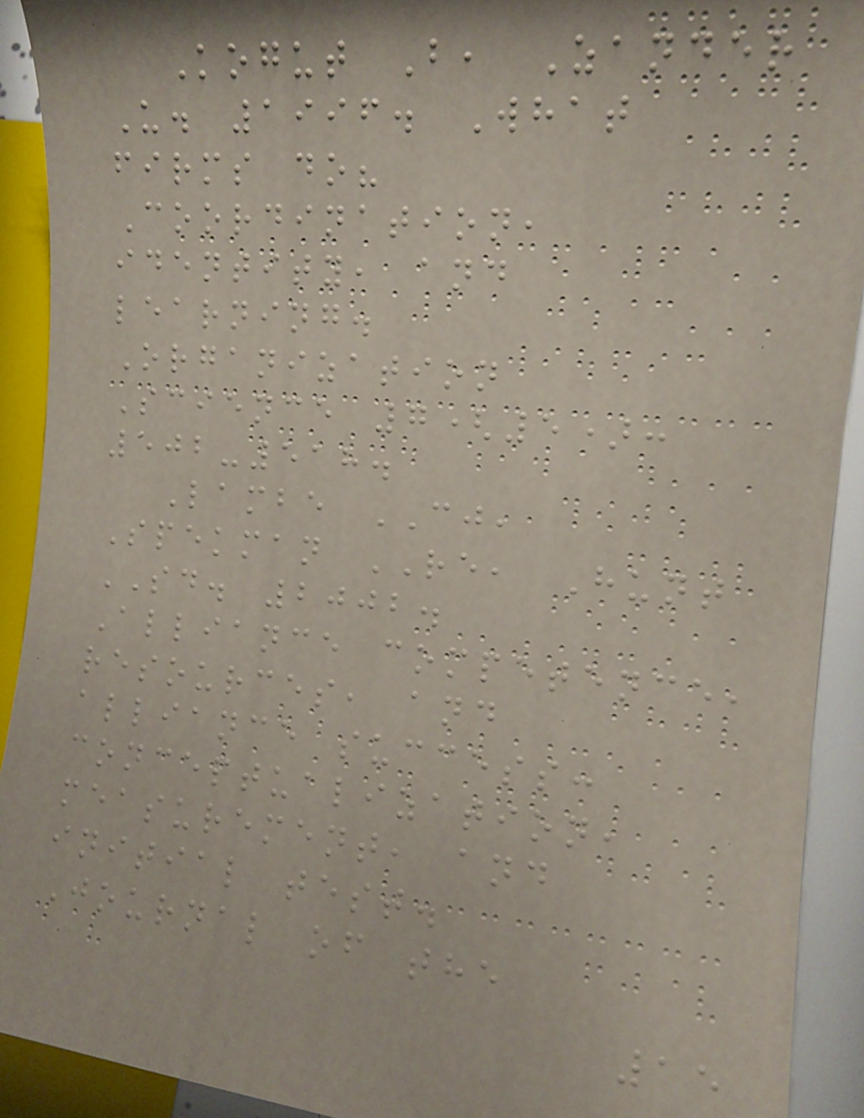Kogut B, Zander
U. 1996. What
firms do?
Coordination,
identity, and
learning.
Organization
Science 7(5):
502-518.
Lambe CJ,
Spekman RE, Hunt
SD. 2002.
Alliance competence,
resources, and
alliance success:
conceptualization,
measurement, and
initial test.
Journal of the
15
